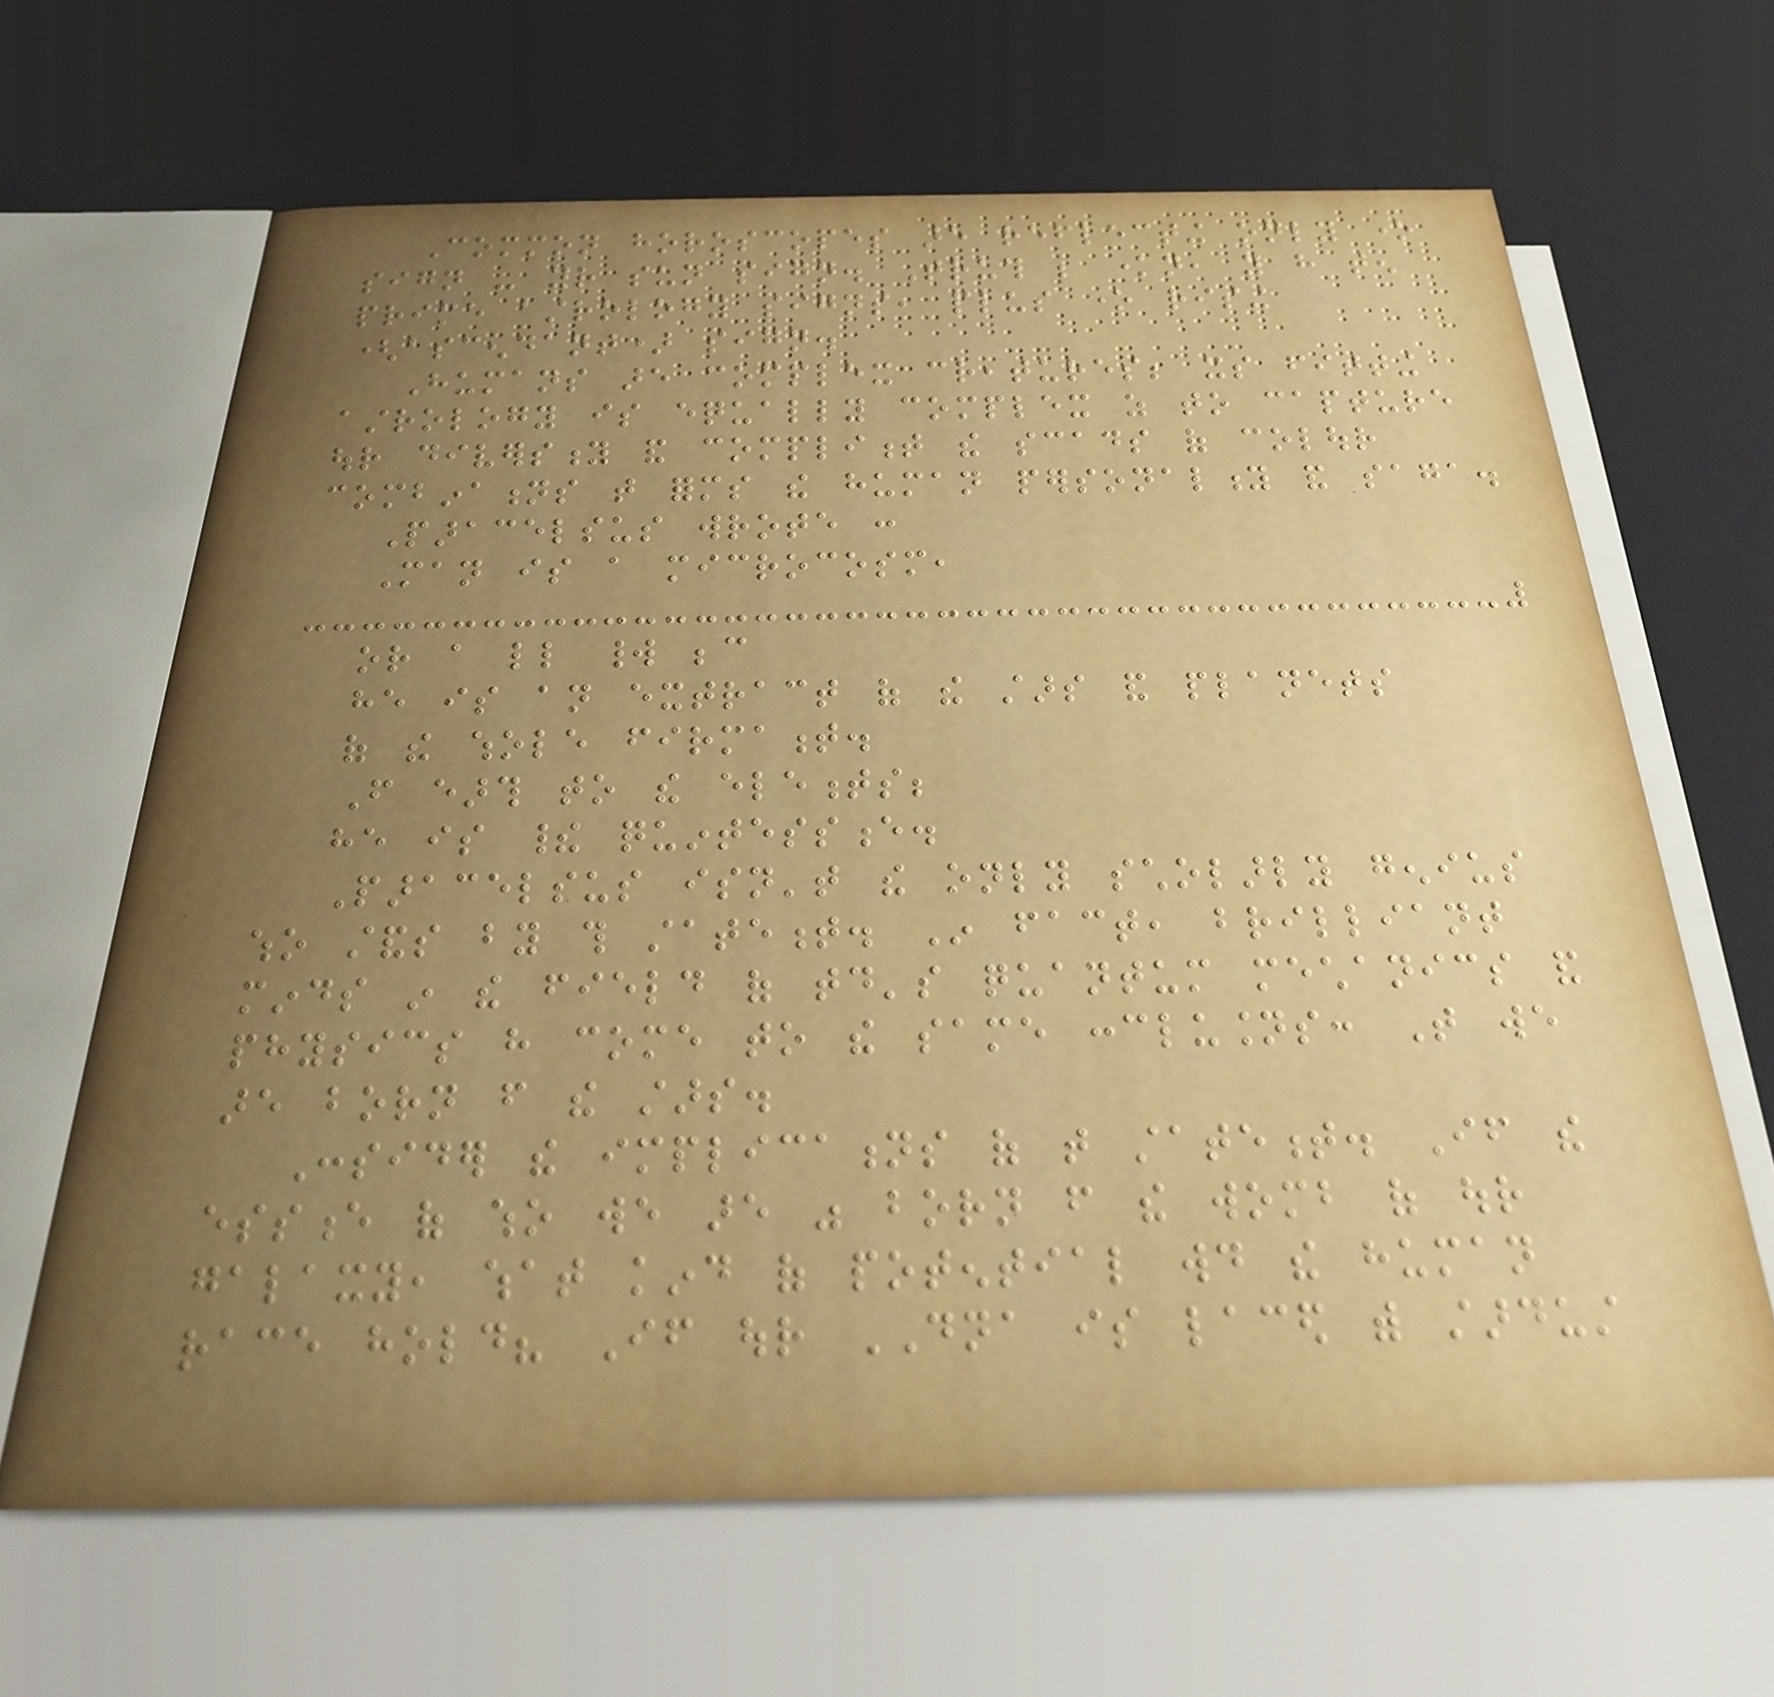Common horoscopes are reflecting only one
sign - your sun sign. Truth be known, you have ten
prime astrology signs, plus one rising
(ascendant) sign.
Humans are complex creatures; its fitting
astrology is equally complex as to capture
our diversity and compliment the scads of colour
combinations that forms the human personality and saga.
Paracelsus wrote :
Man is a microcosm,
or a little world because
he is an extract of the stars and planets
of the whole firmament.
From earth to the elements;
he is their quintessence.
Paracelsus isn't the only scholarly genius
who stands by this statement. In fact, brilliant
minds in the field of today's quantum mechanics and
physics have come to the same conclusions: That we
are born from the stars.
Consider the implications of that statement. If the
essence of who we are was born from the womb of our
galaxy, what kind of potential would the human
race hold? If our DNA is laced with stardust
